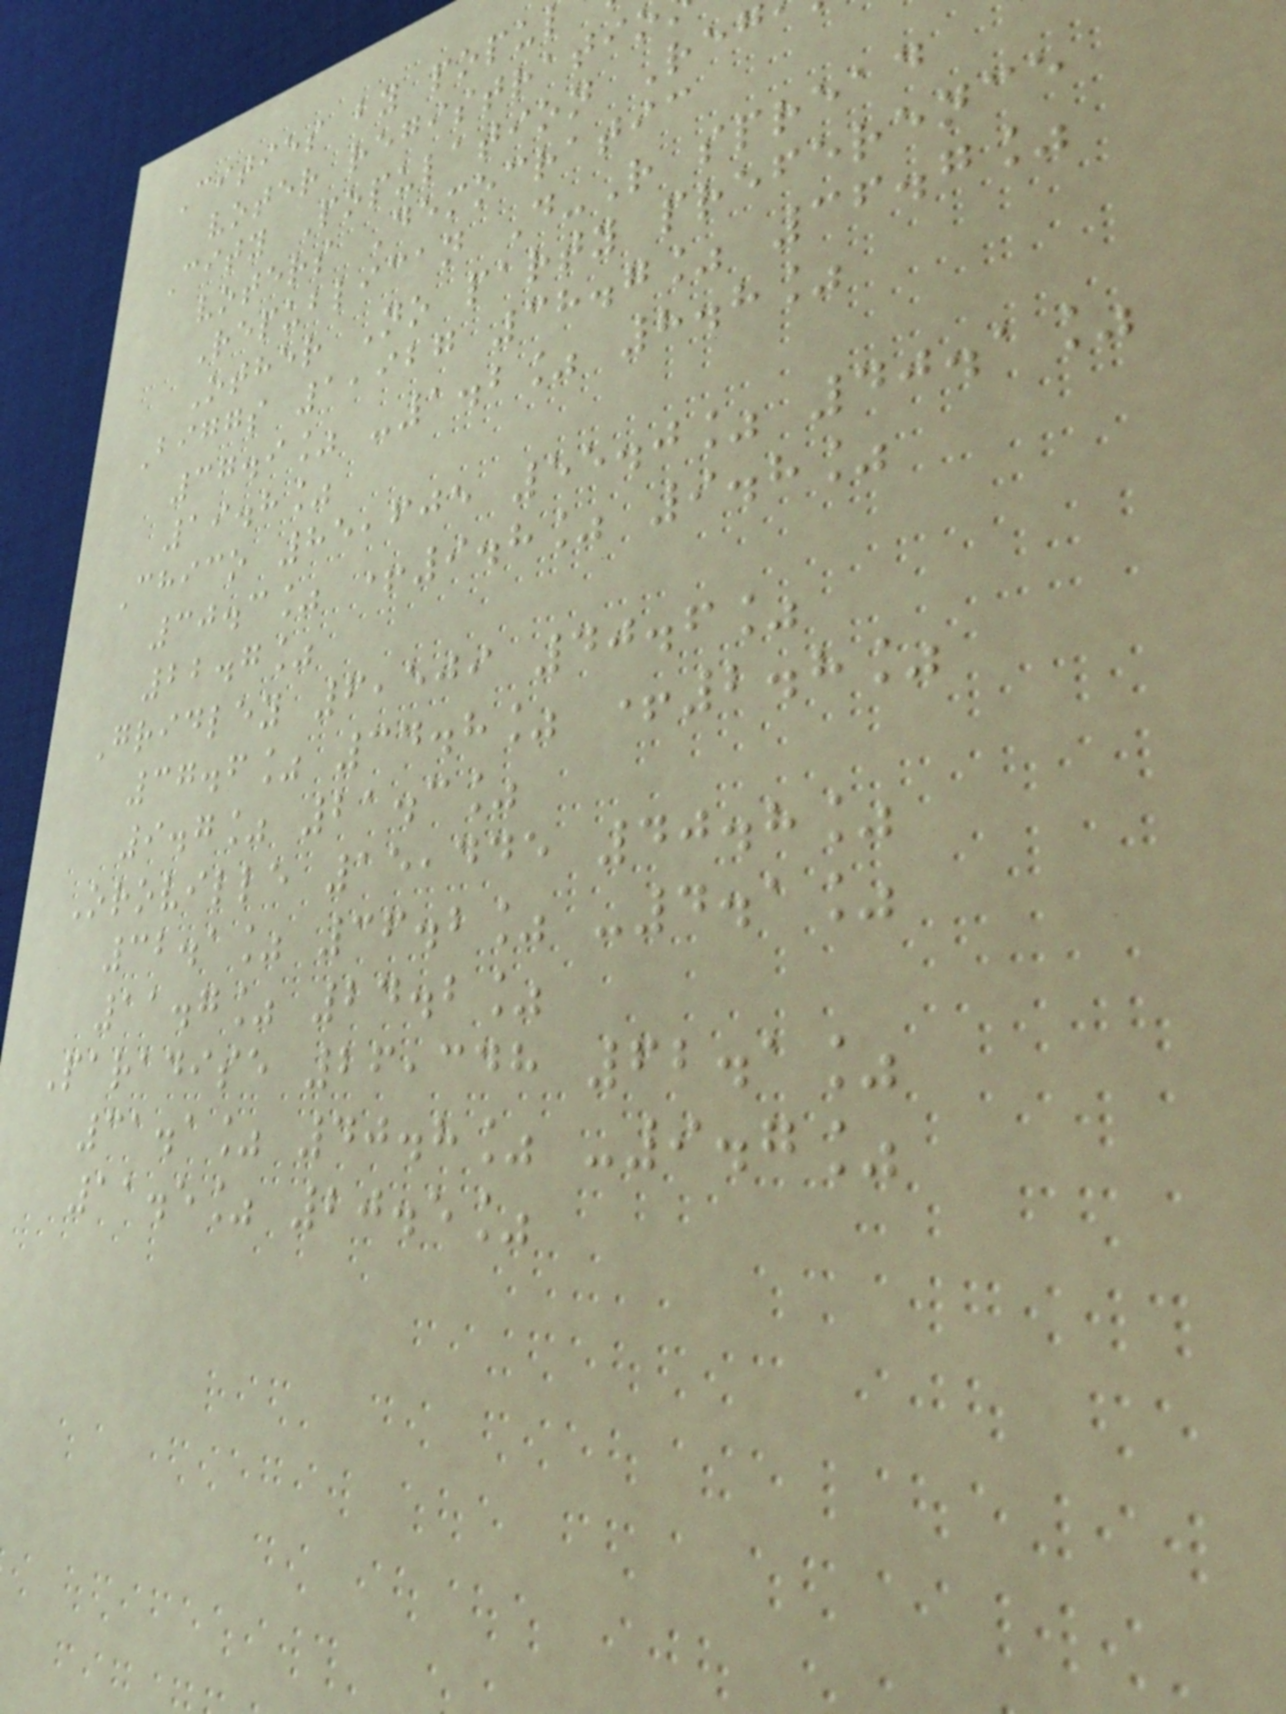Cities by popu
voter registratio
City Population Reg
voters Democratic
Republican D-R spread
Other No party preference
Biggs 1,927 38.7% 36.7%
37.9% -1.2% 8.8%
19.8%
Chico 85,605 55.0% 40.1%
30.3% +9.8% 9.8%
22.7%
Gridley 6,509 40.6%
37.6% 34.8% +2.8%
9.7% 21.3%
Oroville 15,445 40.8%
32.1% 36.2% -4.1%
11.7% 24.2%
Paradise 26,348 62.1%
31.1% 40.8% -9.7%
11.5% 20.5%
